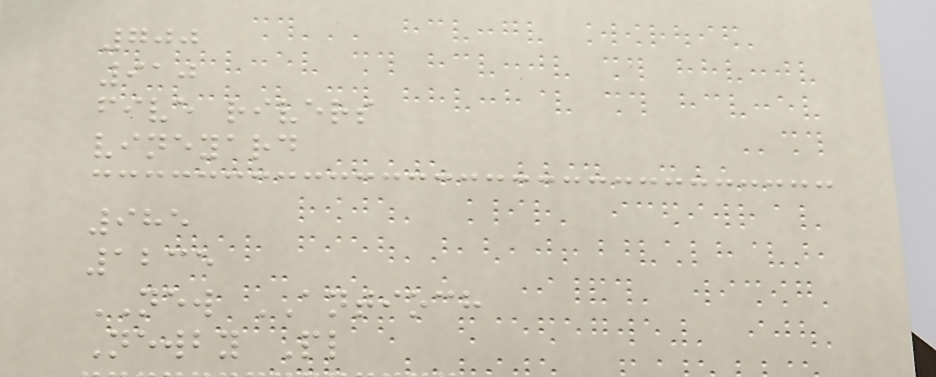700
910
five rivers
vineyard
985
1235
NEW ANTIOCH
Newby Pl
